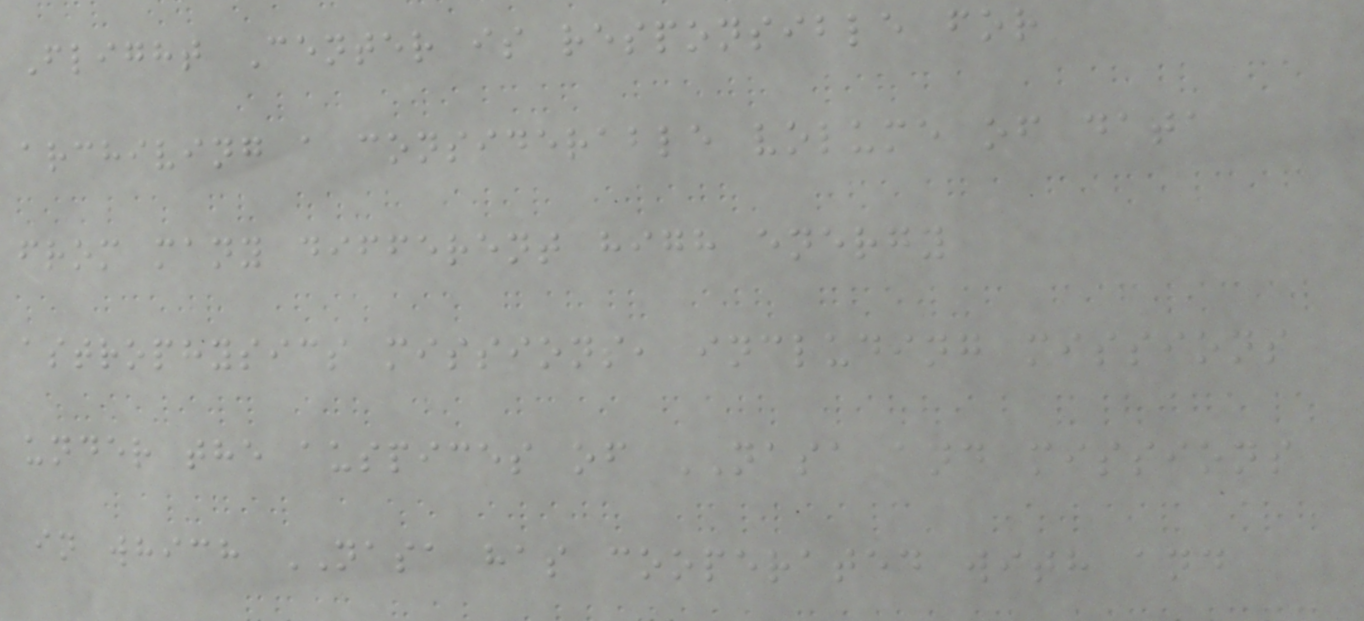Flight Center is responsible for
archiving a considerable volume of data
from many different high energy
astrophysics missions, including missions
under the auspices of NASA and missions
in which NASA has cooperated with and
